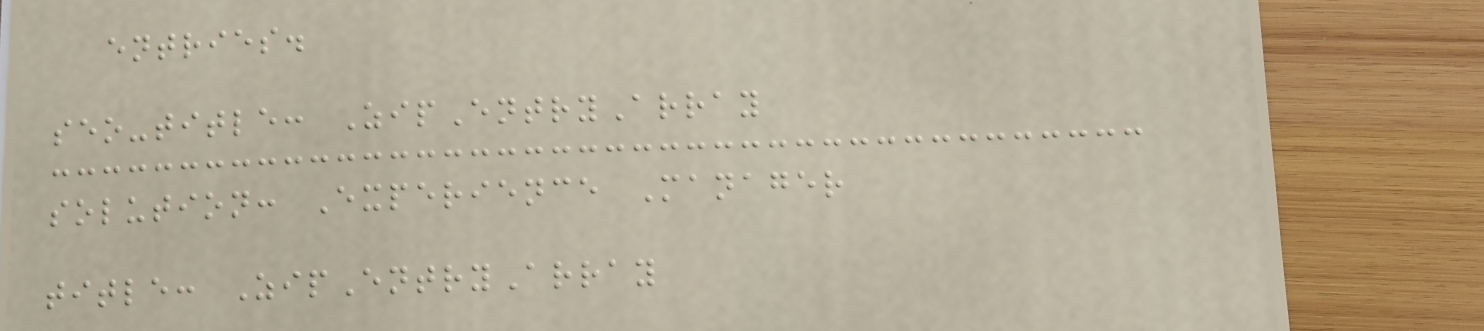entries.
seo-title: ZipEntryArray
solution: Experience Manager
title: ZipEntryArray
